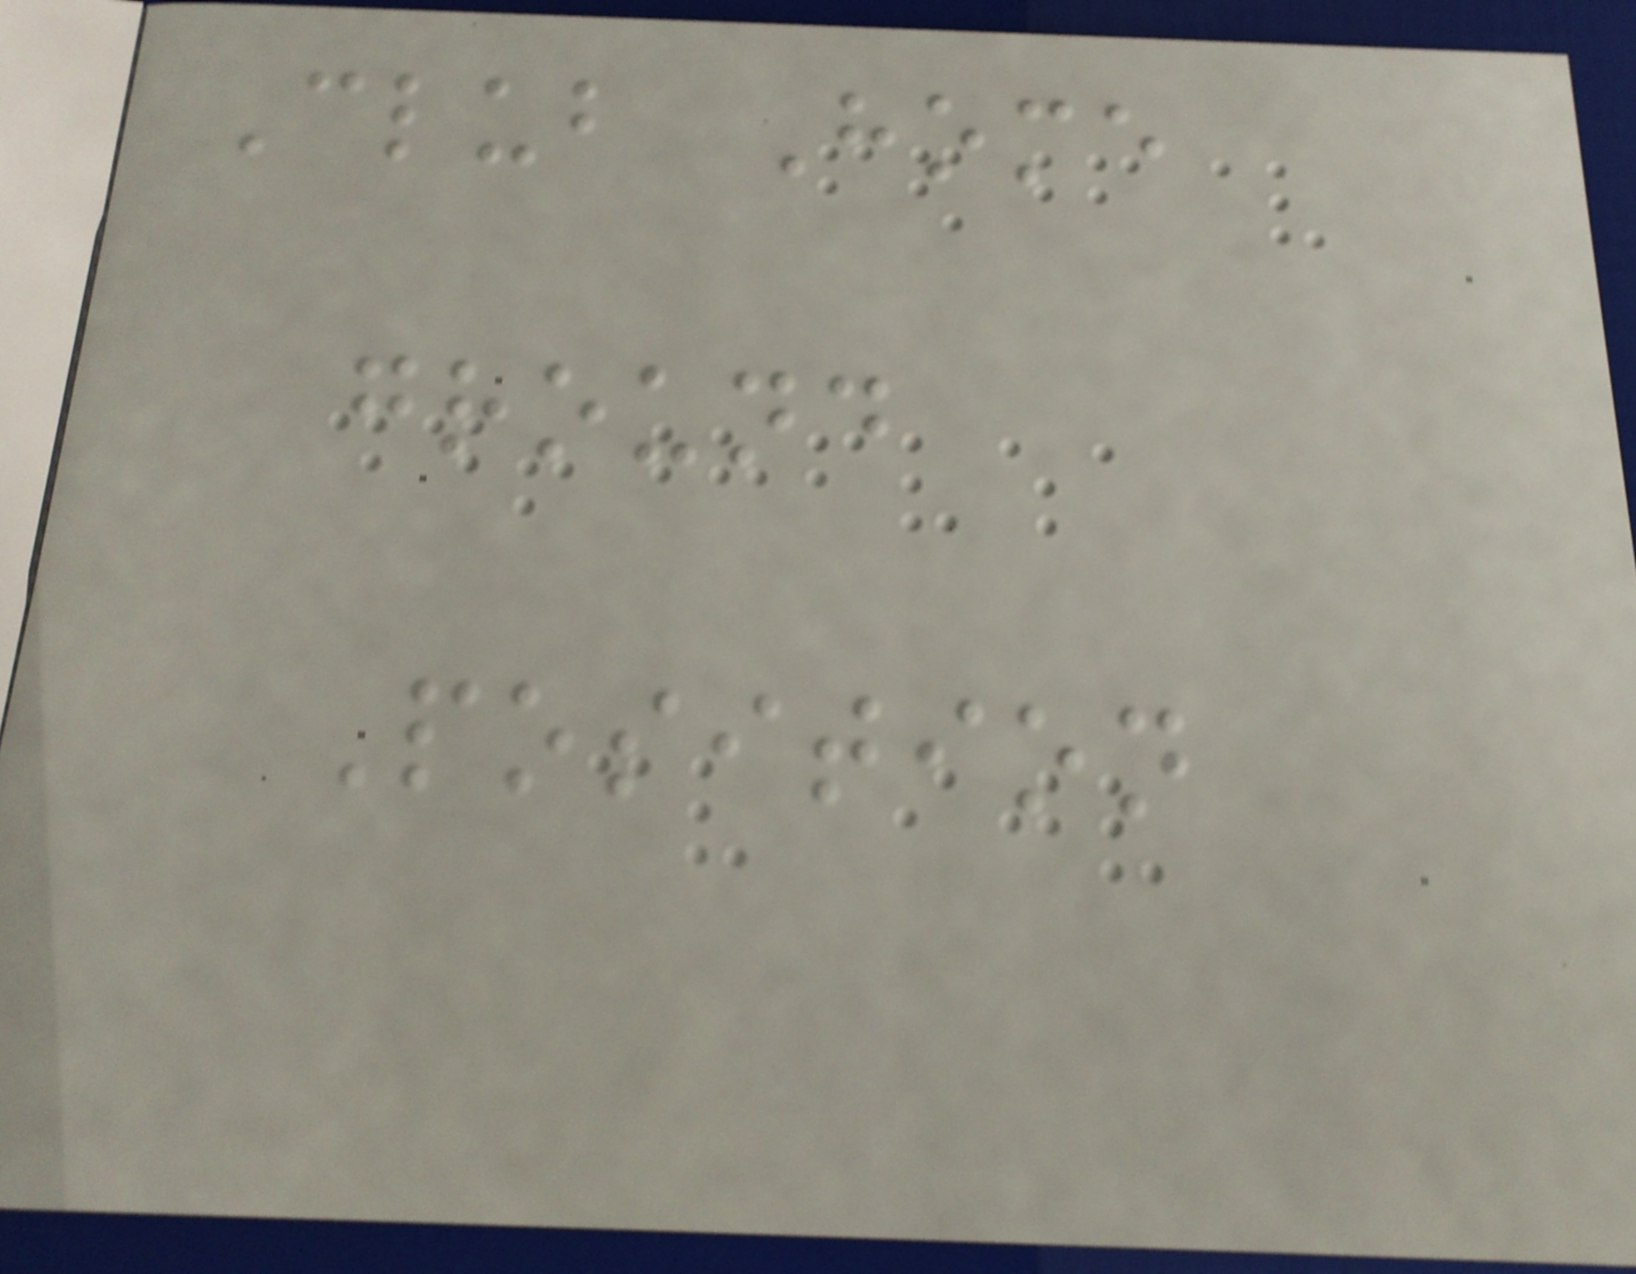Club Home
ground
Position
